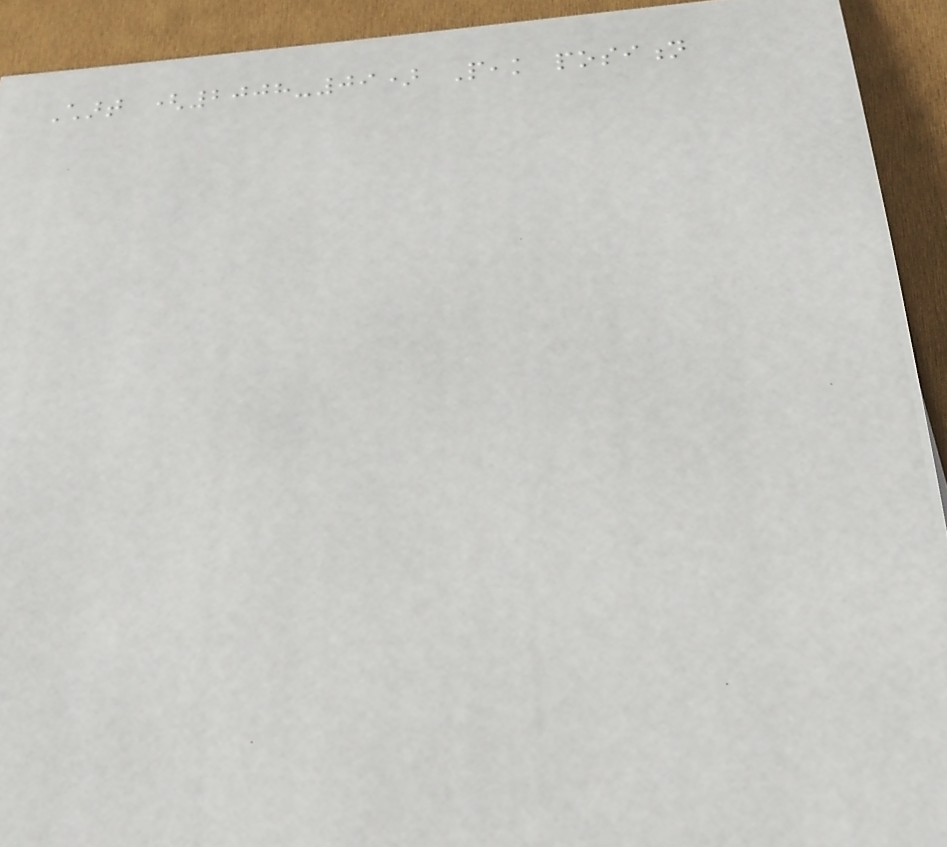Chart (2008-09) Peak position
